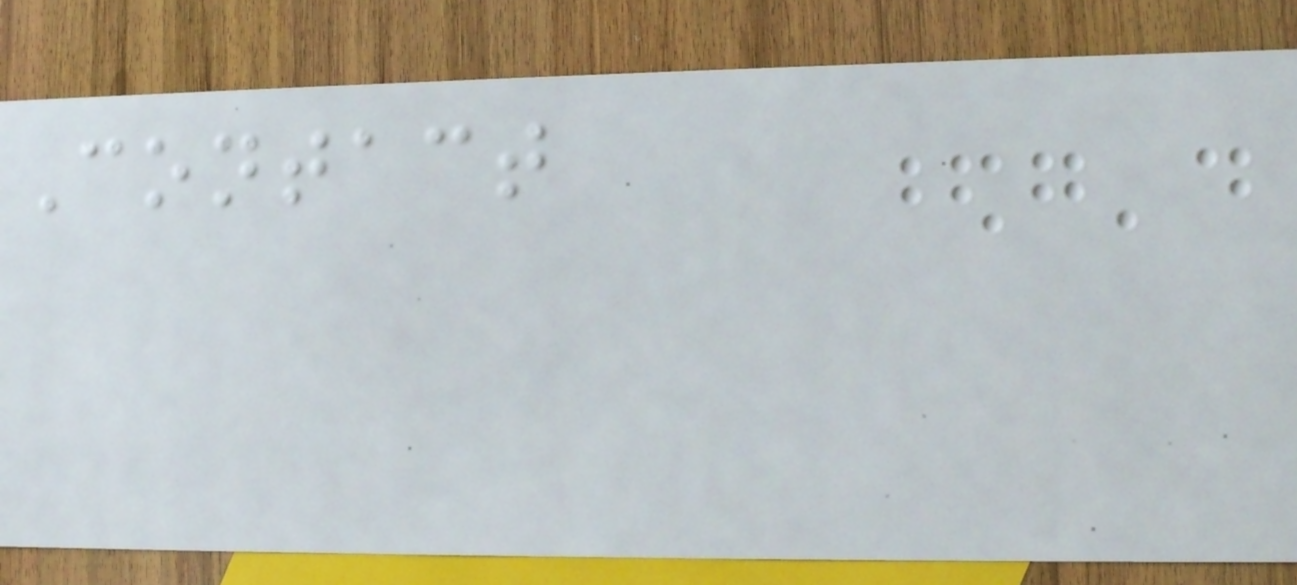Contact
